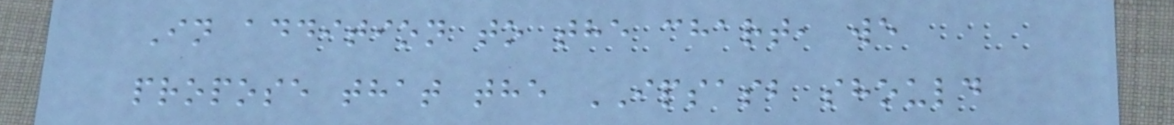In addition to the chart, we
propose that the IPSASB should
